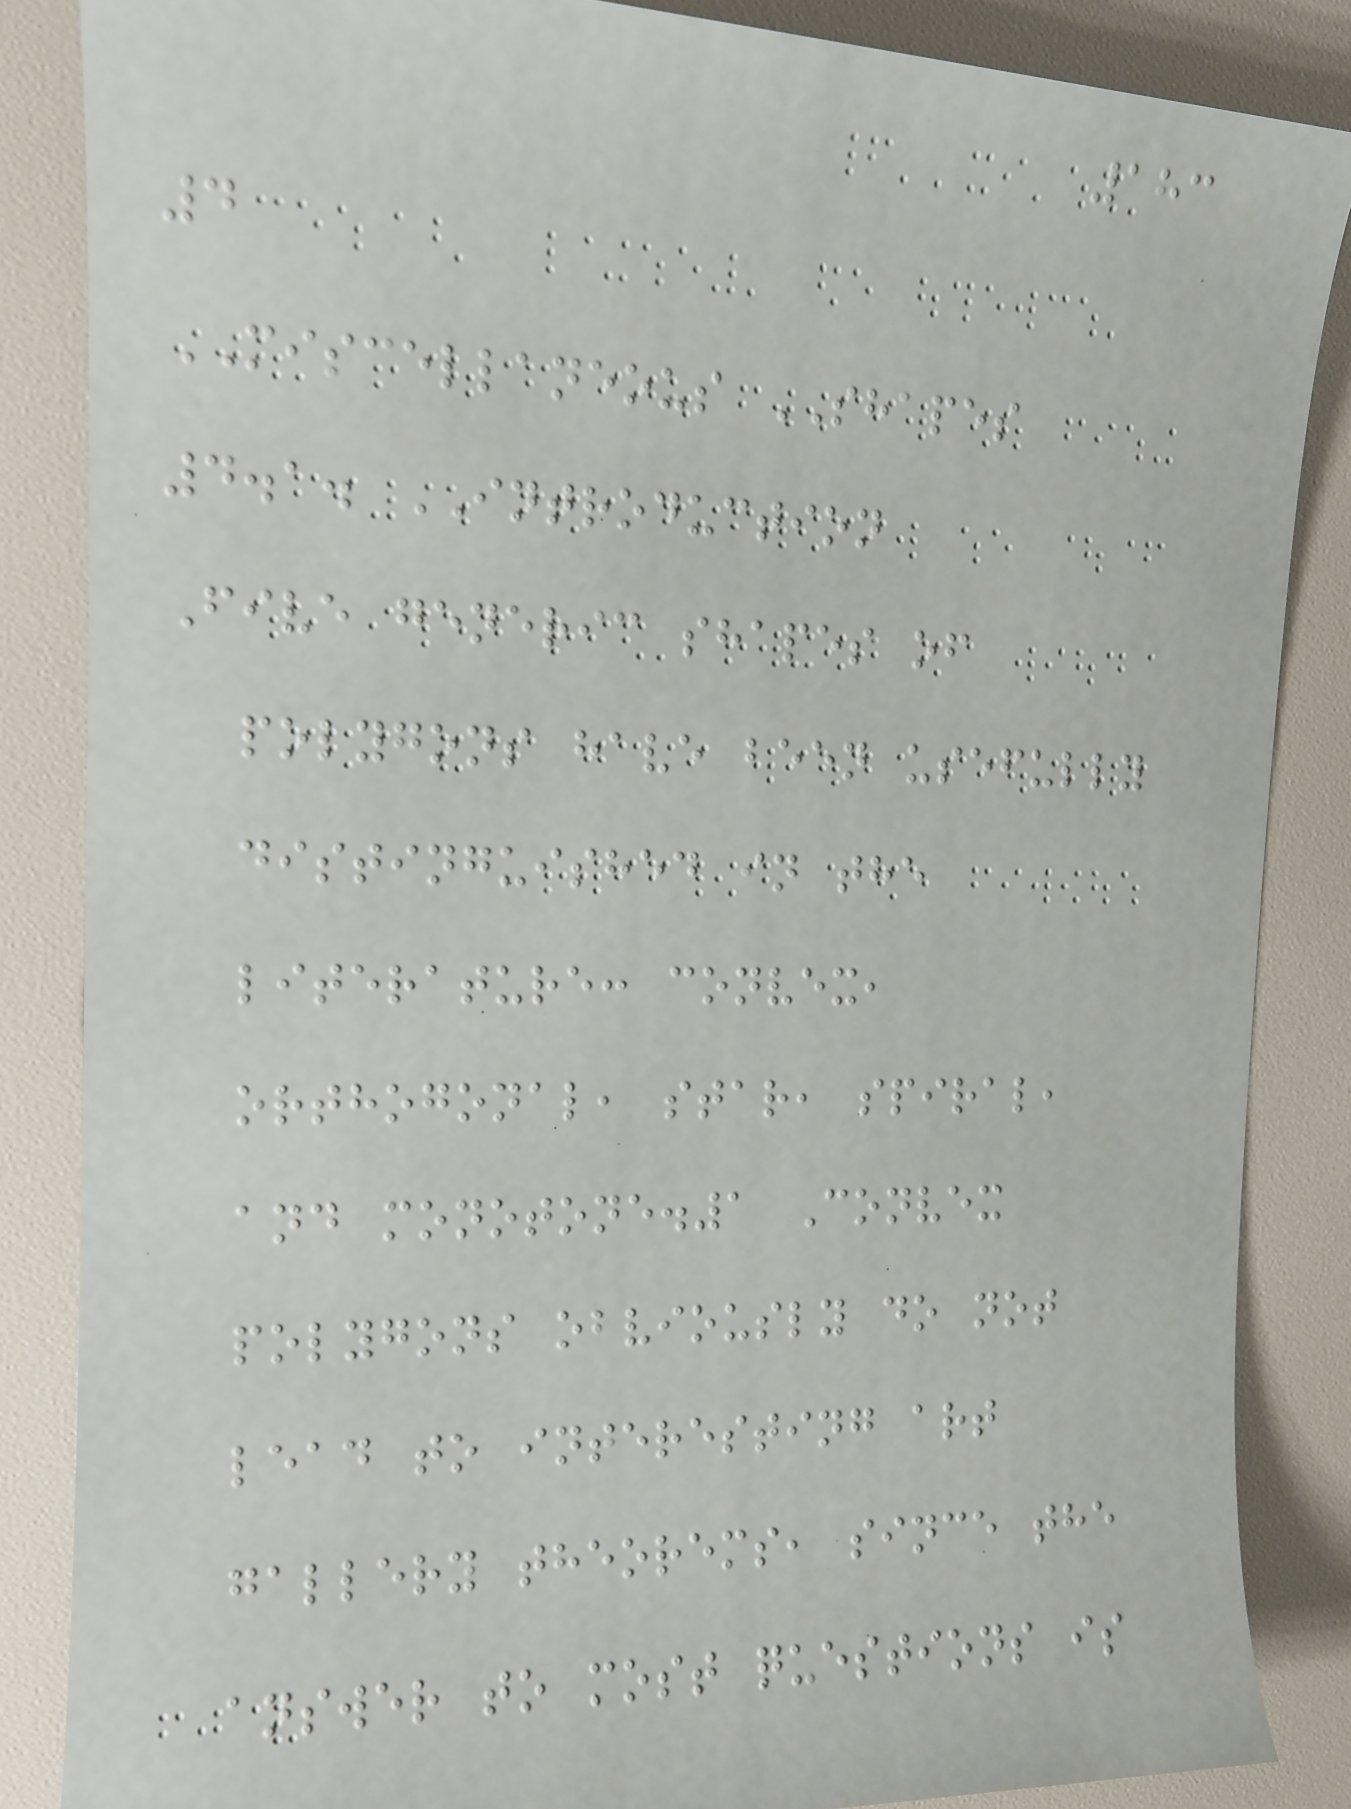183
4
MISCELLANEOUS SHAPES
4.1. INTRODUCTION
Five generic shapes of
polygons have been usefully
distinguished in the
literature: convex,
orthogonal, star, spiral,
and monotone.1 Convex
polygons obviously do not
lead to interesting art
gallery theorems, since the
answer to most questions is
